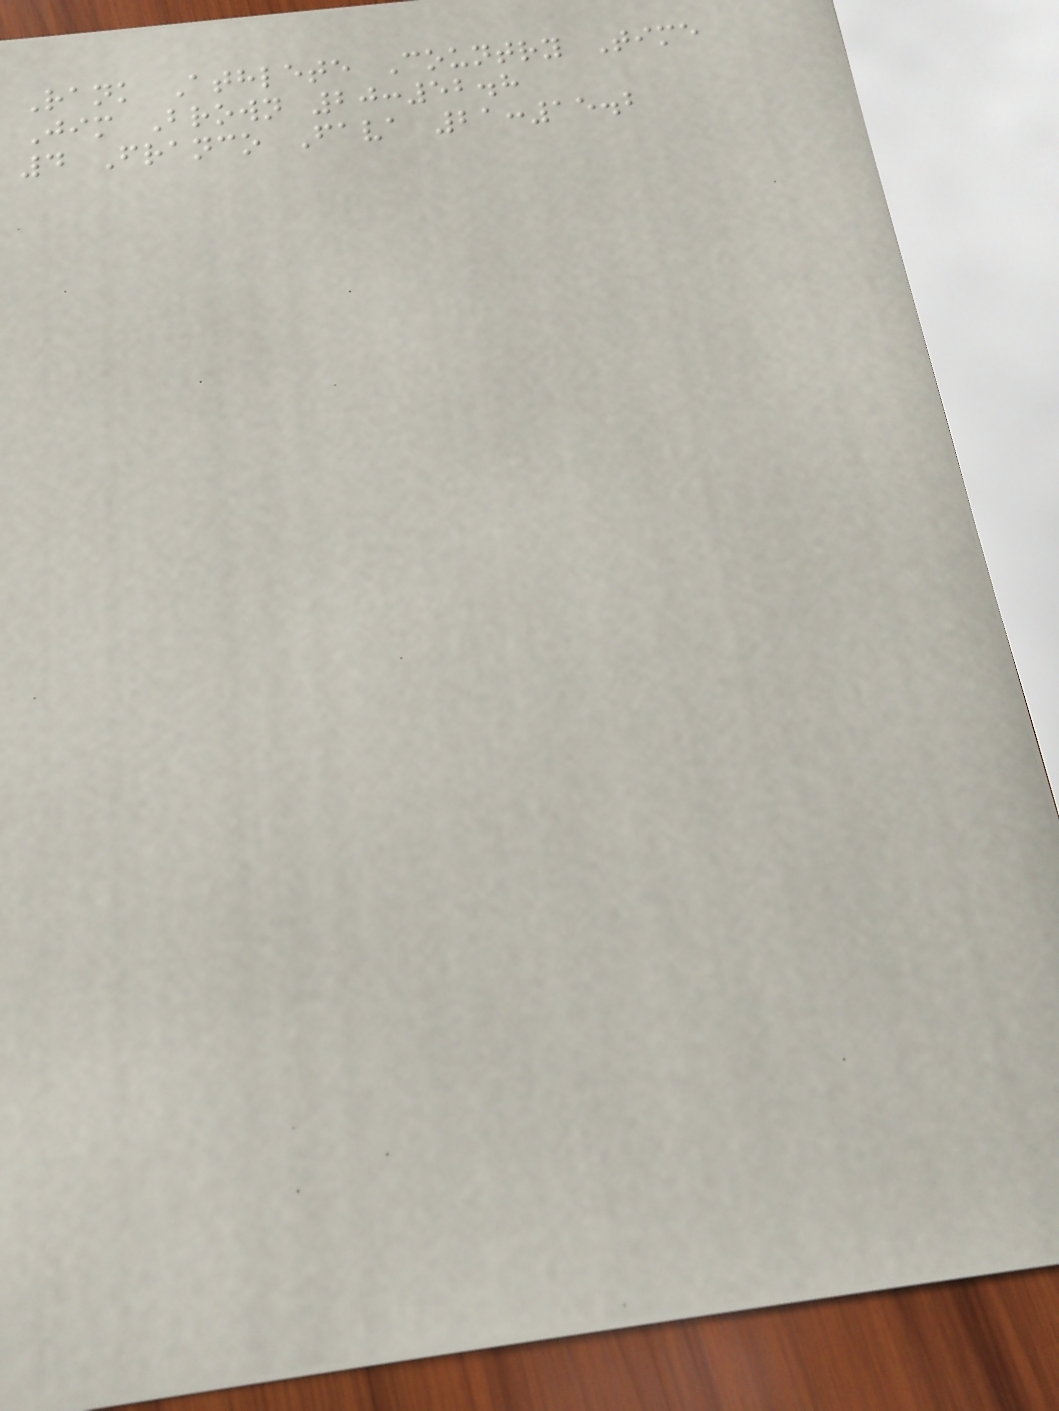Rank Athlete Country Time
Jim Brown 20:52.8
4 Franco Fava 21:15.2
